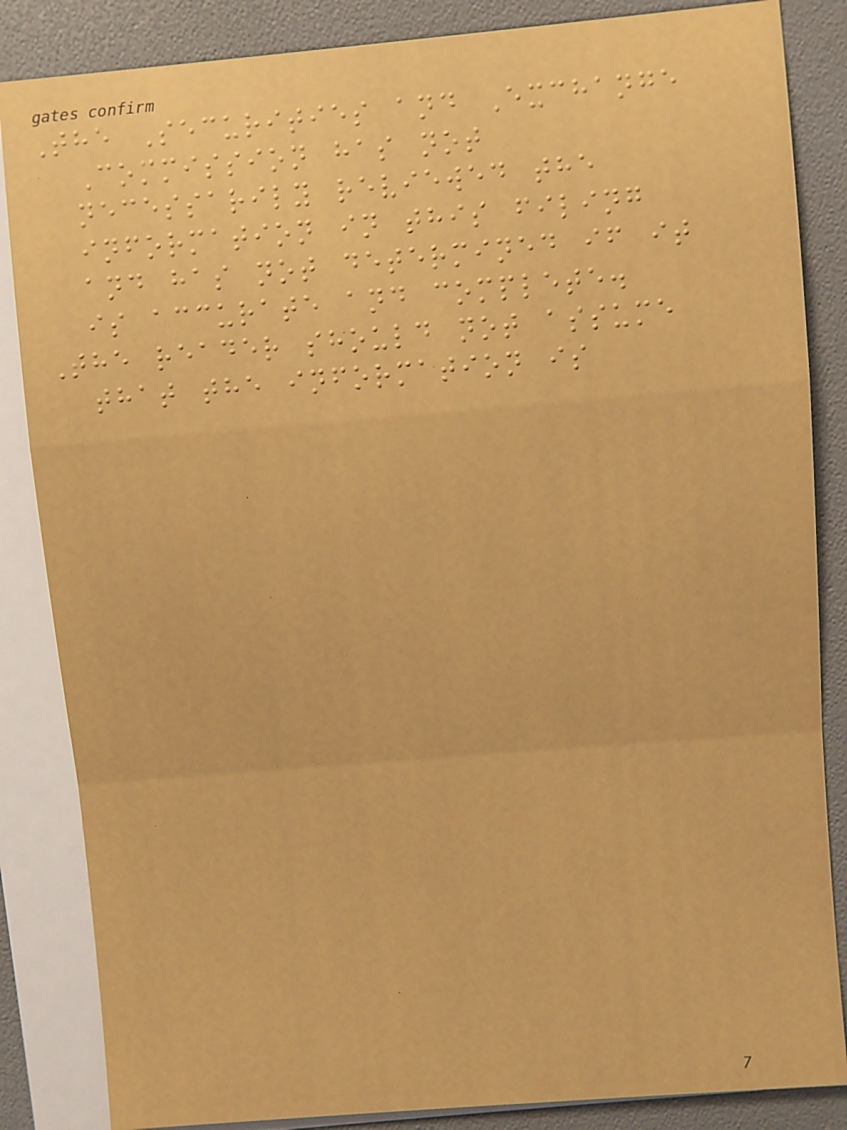The Securities and Exchange
Commission has not
necessarily reviewed the
information in this filing
and has not determined if it
is accurate and complete.
The reader should not assume
that the information is
